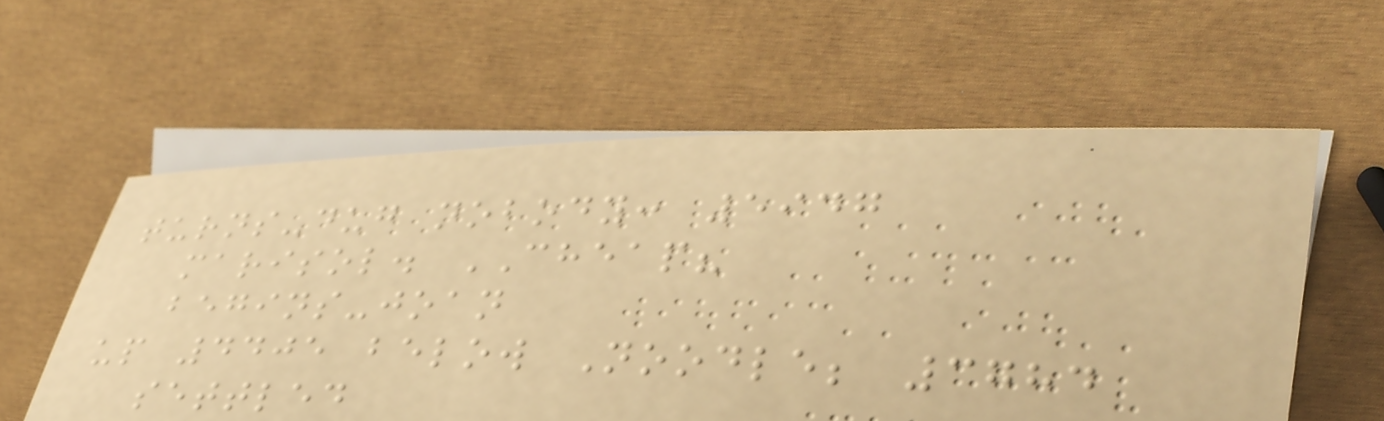turns-dug nobody: 5947
marisol. CHEAP?
begins-joan
up 4405 below Noodle; 3784
settled
